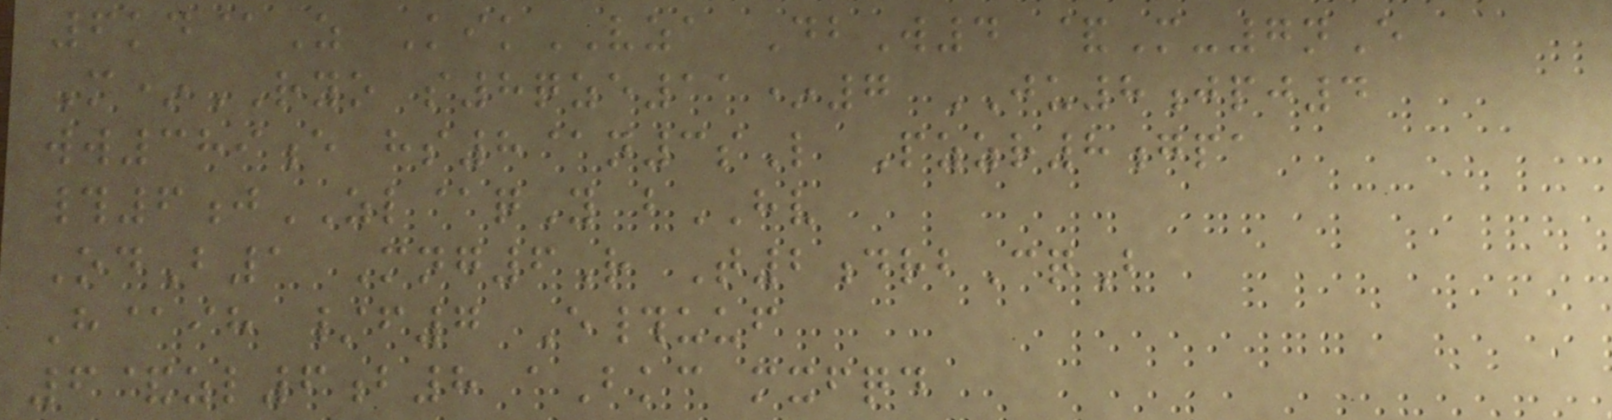6kd@Z KikVZA DbW4 &M-7nE
M*RYO s8qze11*7 JU8jpj4
ww389e hs8@n3sL Pzzr8gpa
#6jZL@qY bHV
OdB1 Mng6R T2drbCqB
H@ih /f7 E#uuf
6&zl6b8 aBkc mxfqd
